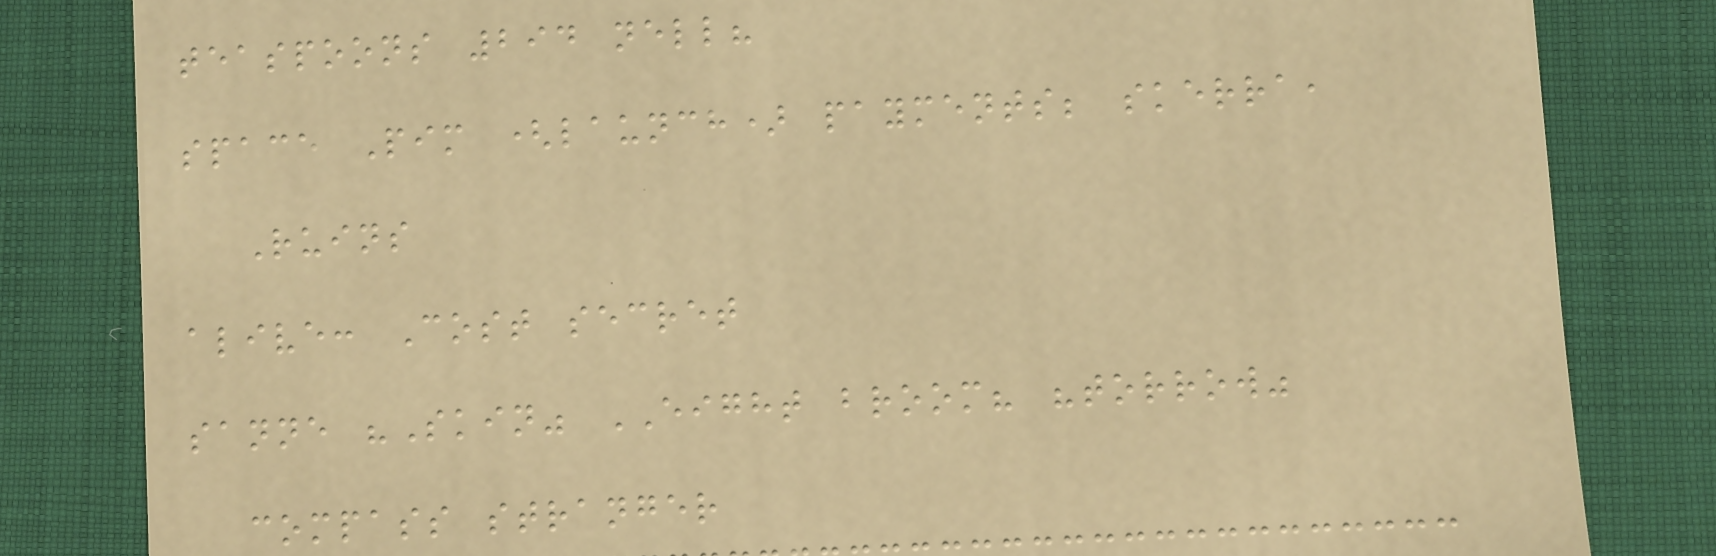teaspoons 294 nell?
space Pim (launch) payments; skerra,
Ruins
alive: Cost secret
sanne "Skin" EIGHT broom? "torrow"
compass stranger
